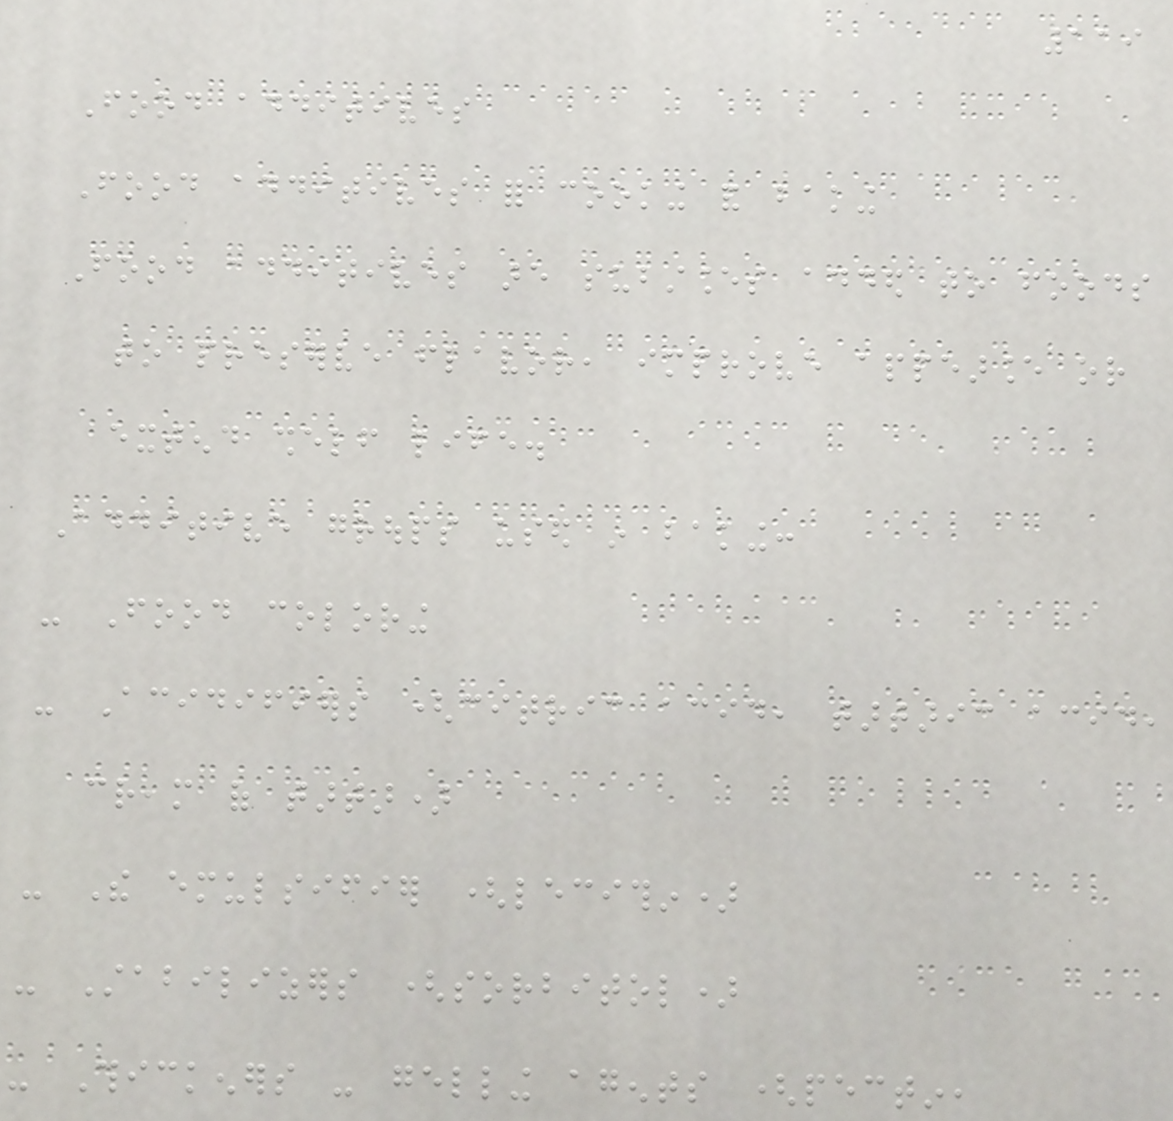119
Food additives
Food additives for cooking and baking
Food additives are substances added to foods
to preserve flavor, improve appearance or
extend shelf life.
Additive groups used in baking:
- Food coloring
- Acidifiers (citric acid, tartaric acid,
cream of tartar)
- The emulsifier (lecithin)
- Stabilizers (sorbitol)
- Thickeners - gelling agents (pectin,
